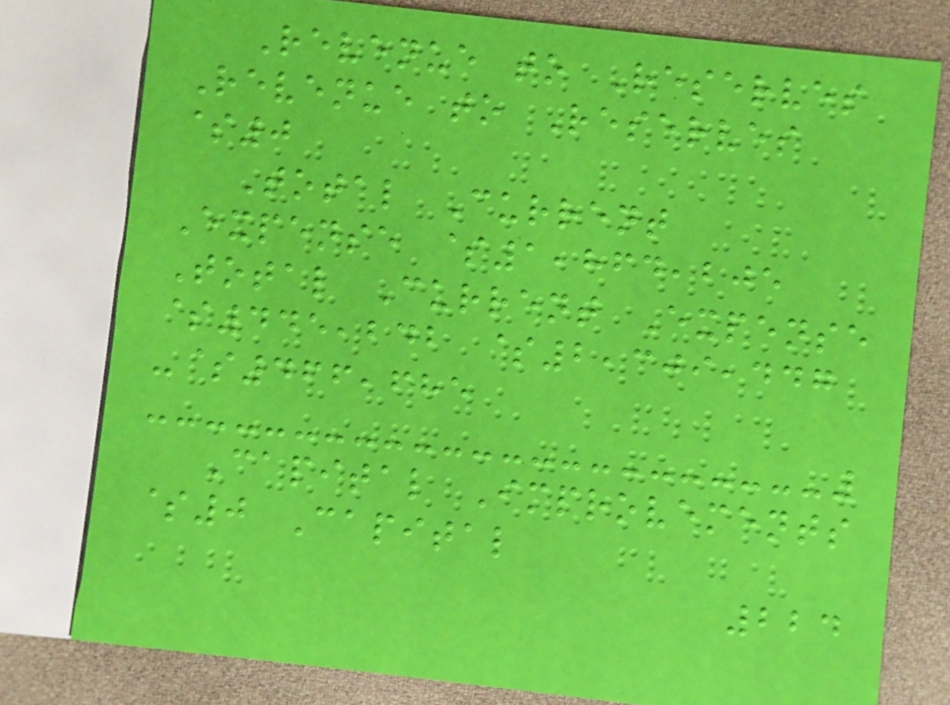Revenue to Reserves
Revenue to Reserves
$0
Total Current
Expense $1,864,205
Total Current Expense
$445,242 $2,309,447
-$466,685
Capital Improvements
$0 Capital
224
